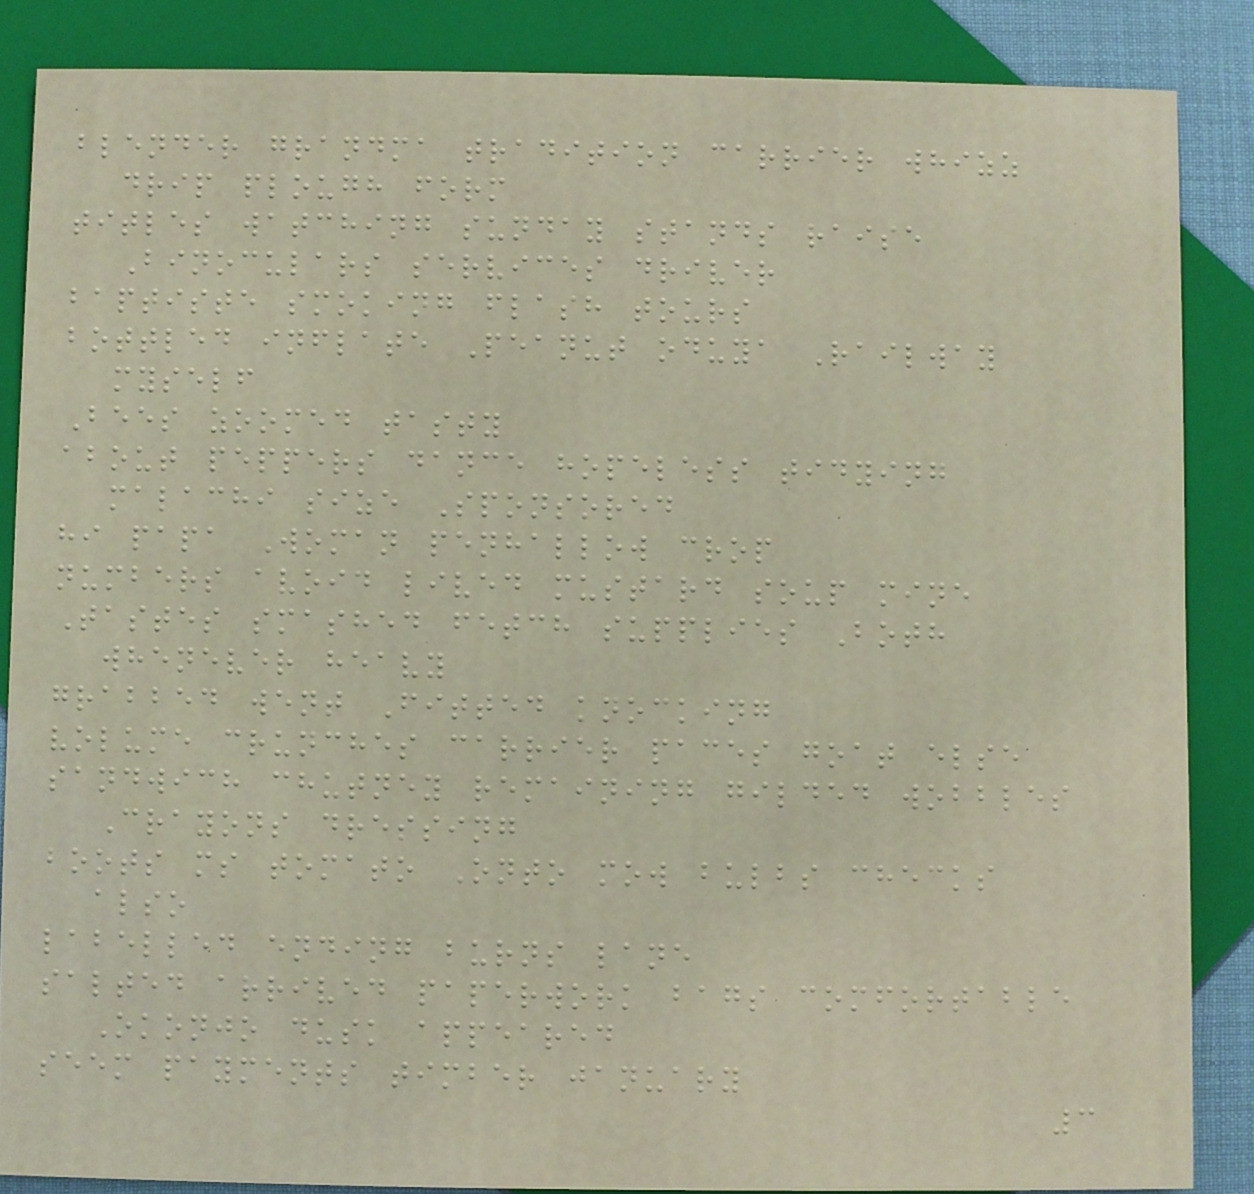blender grandma tradition carrier whizz
drip plough form
titles watching sunday stands raise
Binoculars services driver
baptiste smoking flash tours
bottled inflate Peanut oduya Railway
myself
Bees zoomed tasty
about peppers dance hopeless tidying
malachi size Sponsored
hi papa Woman penhallow crop
numbers avoid lived mustard soup mine
Tastes smashed fetch supplies Both
whenever heavy
grabbed went Fitted knocking
volume crunches carrier paces goat else
sandwich chutney remaining gilded wobbles
Crayons dressing
boots ms tomato Onto mow bulbs checks
also
labelled ending burns lane
salted arrived paperwork bags comfortable
Okonjo dusk appeared
seem payments timber january
3
